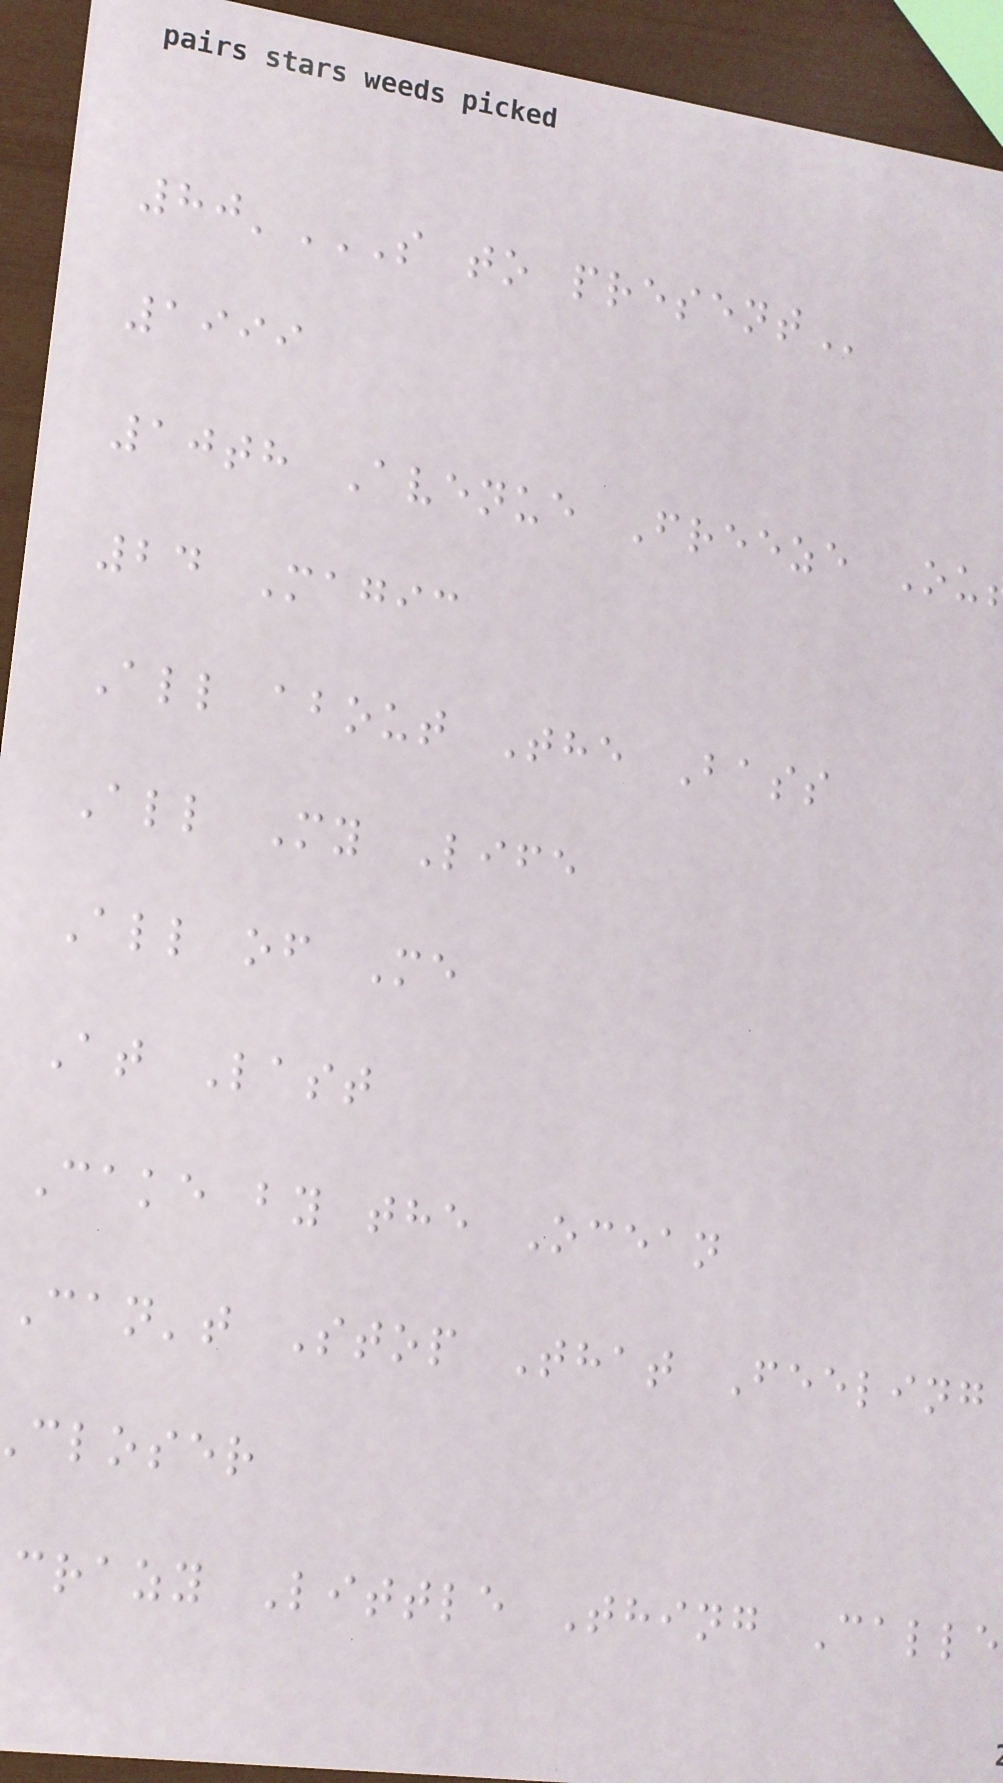80'S TO PRESENT
1999
10th Avenue Freeze Ou
24 Magic
All about The Bass
All My Life
All of Me
At Last
Cake by the Ocean
Can't Stop That Feeling
closer
crazy Little Thing Calle
